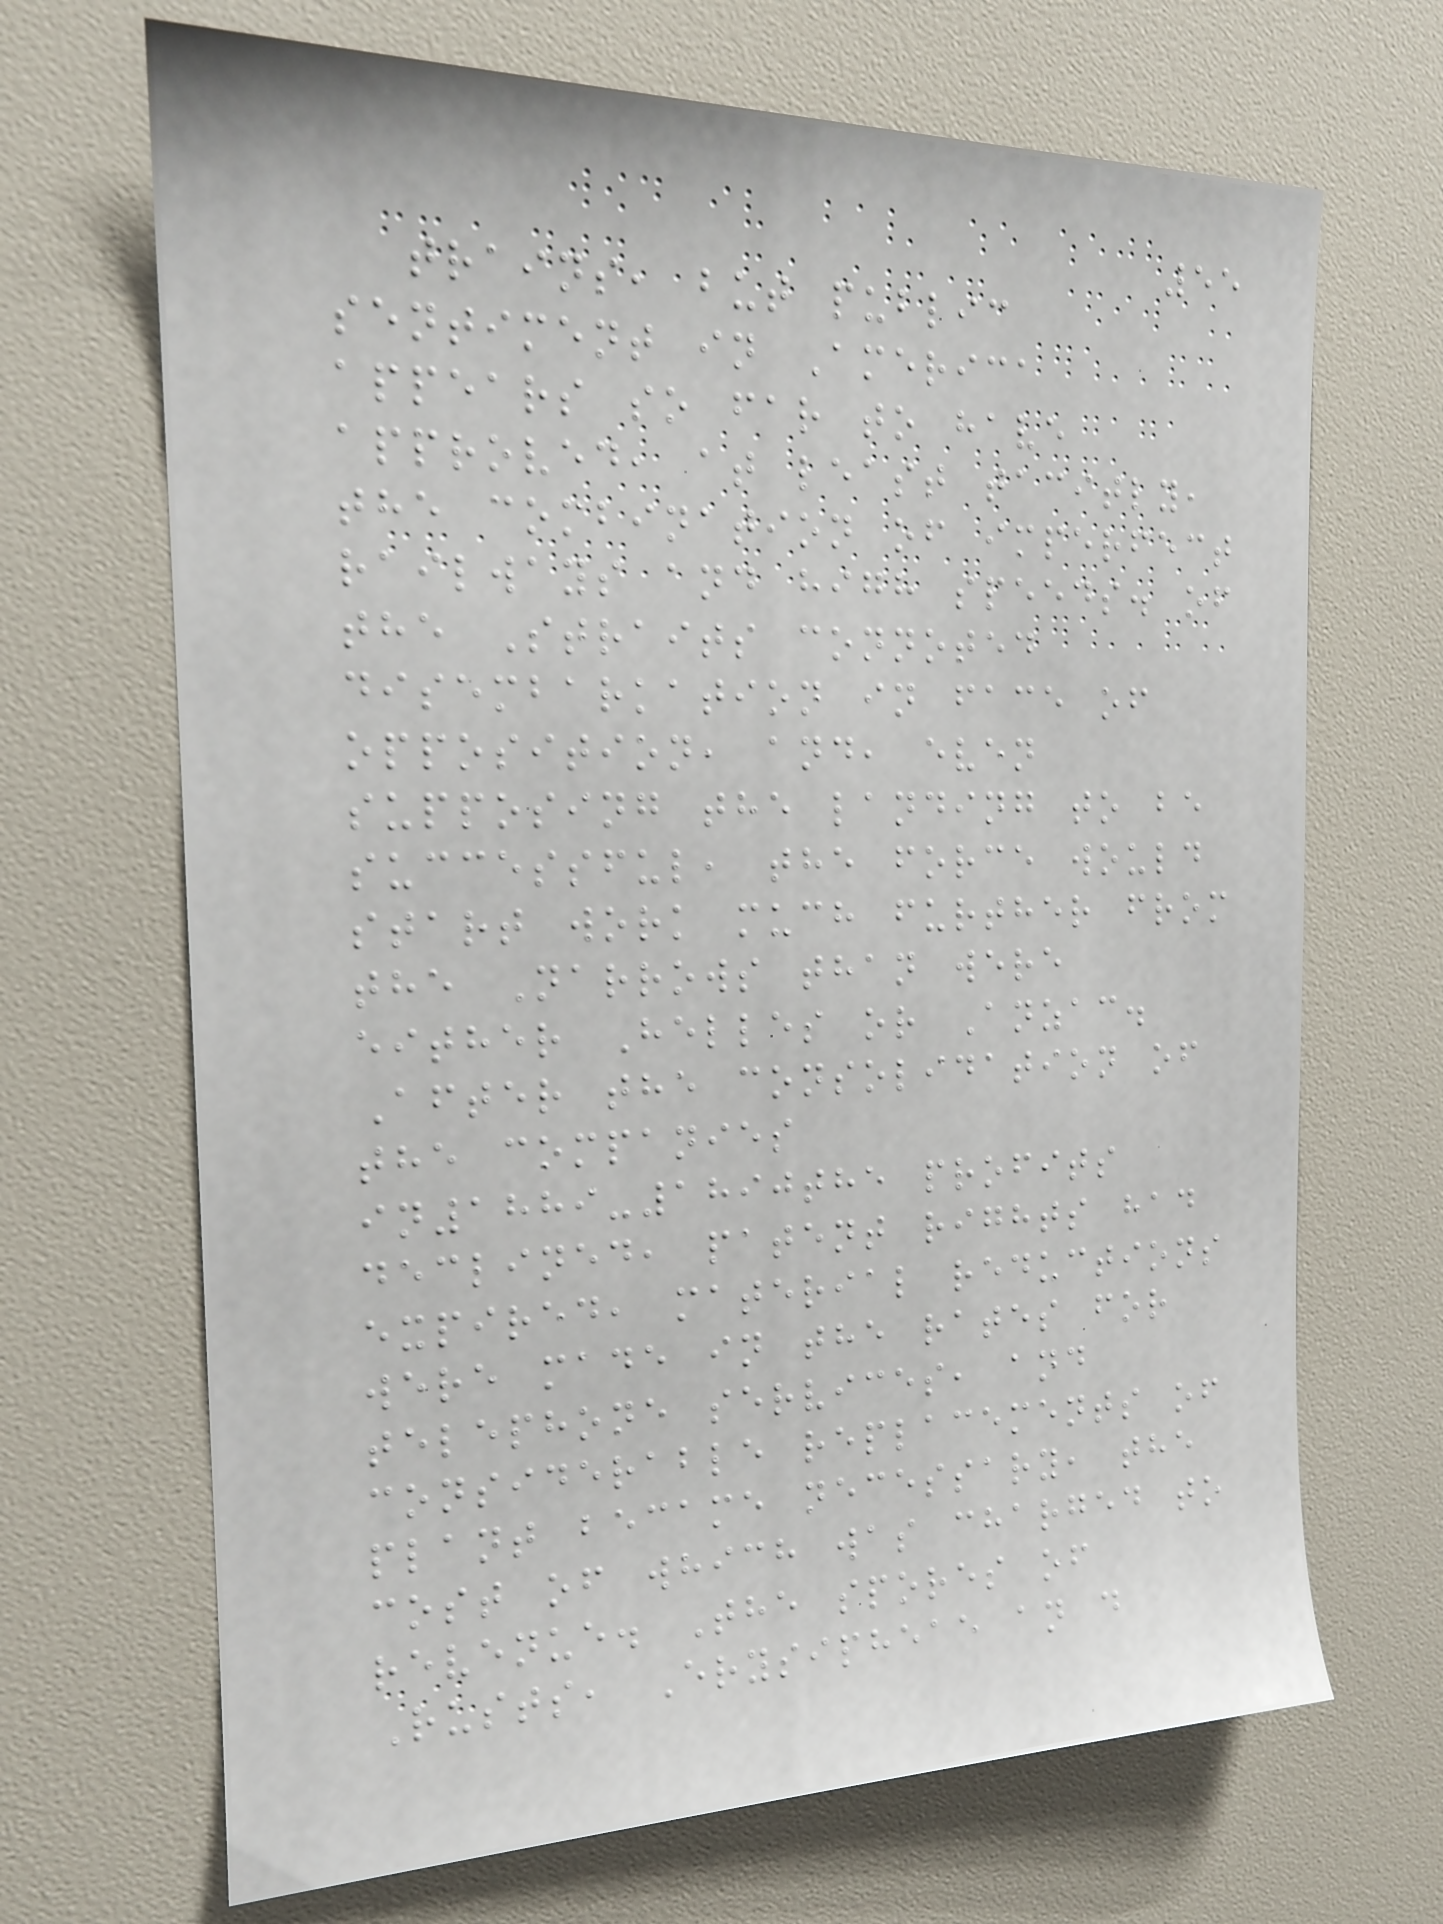55
trains, but public
sentiment in America
appears so far to have
approved, at least tacitly,
the combination of imperfect
railways and high speeds. of
the Straits connoted
disembarkation in face of
opposition, and, even
supposing the landing to be
successful, the force would
start work much further from
the Narrows than were
either Helles or Anzac.
After the consolidation of
the companies
in1889-1890the profits
declined, patent rights had
expired, material reductions
were made in the rates for
telephone services, and
considerable replacements of
plant became necessary, the
cost of which was charged to
revenue. The spores of
Rusts, Erysipheae an d
